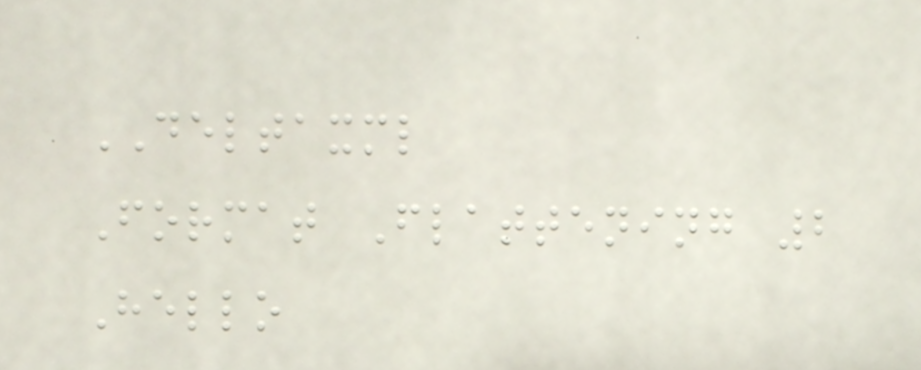DELTAXML
Format Flattening 2
Hello
